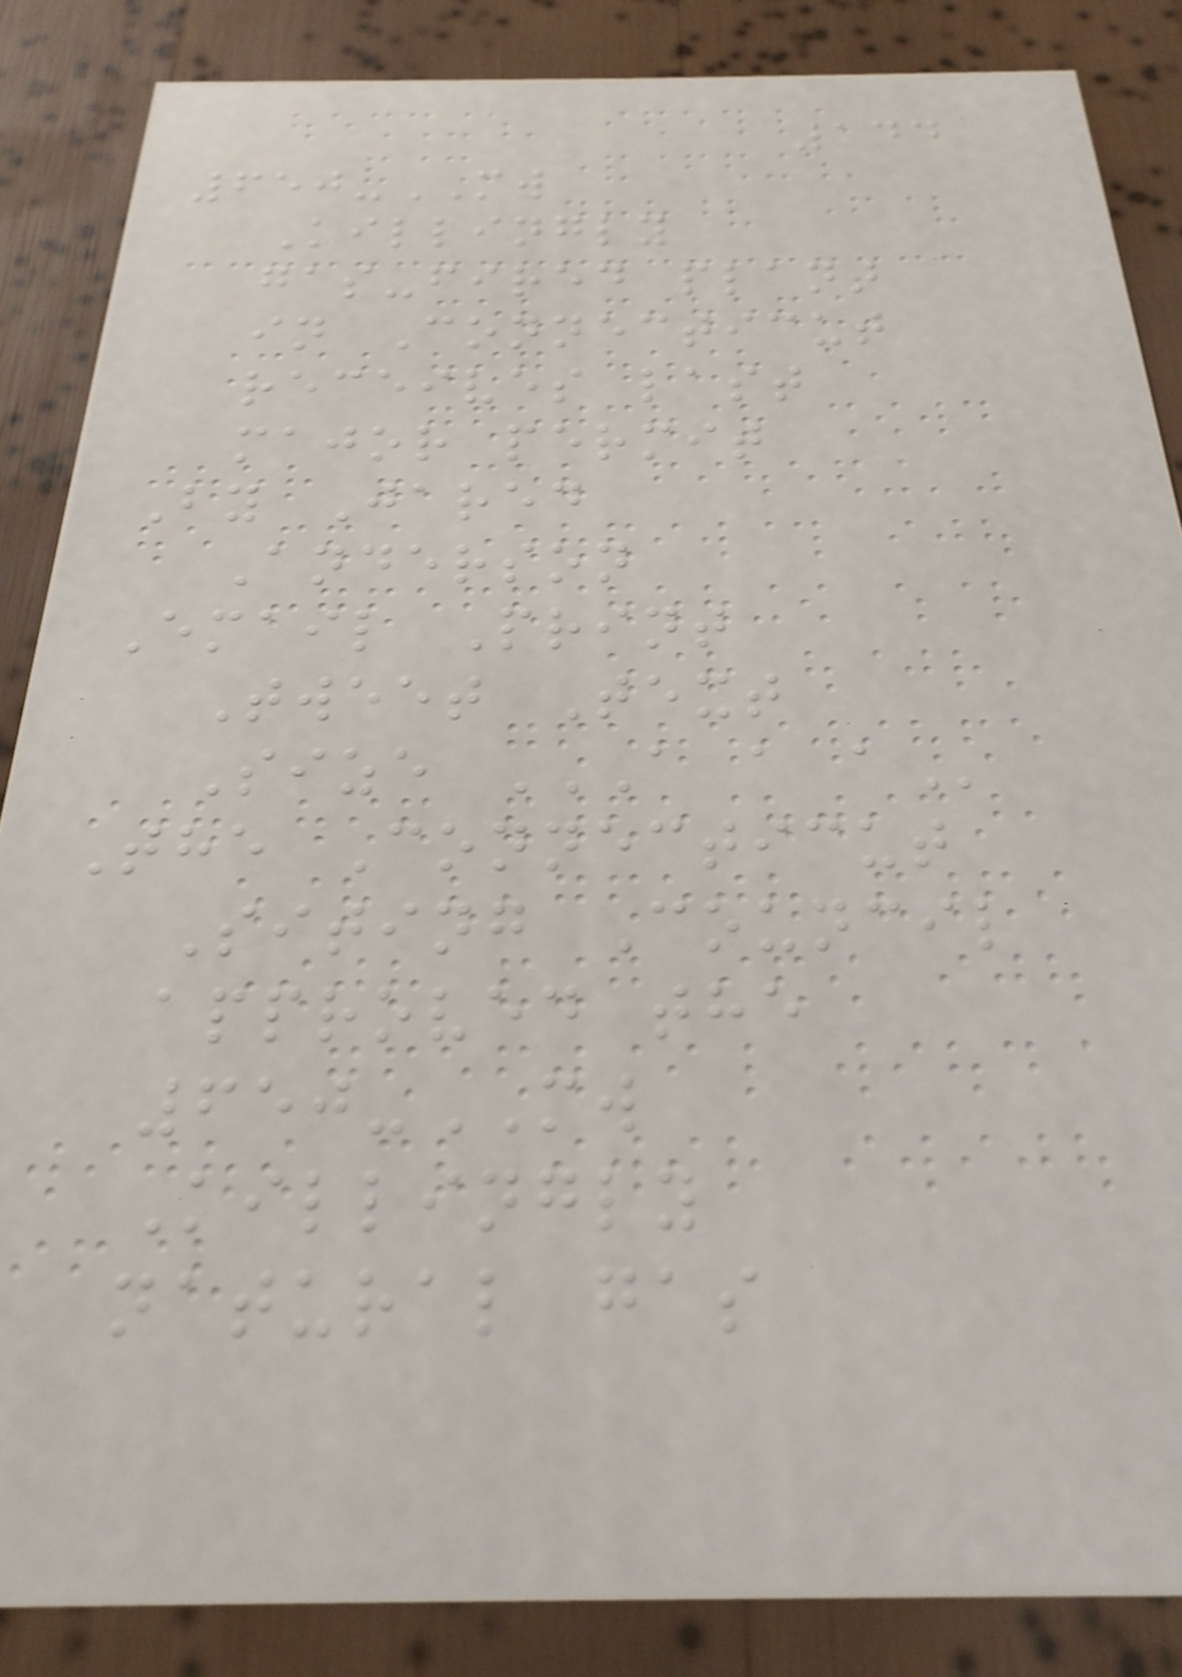144
650-MW
Killingly
gas-fired plant
in Connecticut
receives last
major permit
By Jared
Anderson
Email Print
Tweet Text
Size A A A
The Connecticut
Siting Council
approved the
650-MW
Killingly
natural gas
